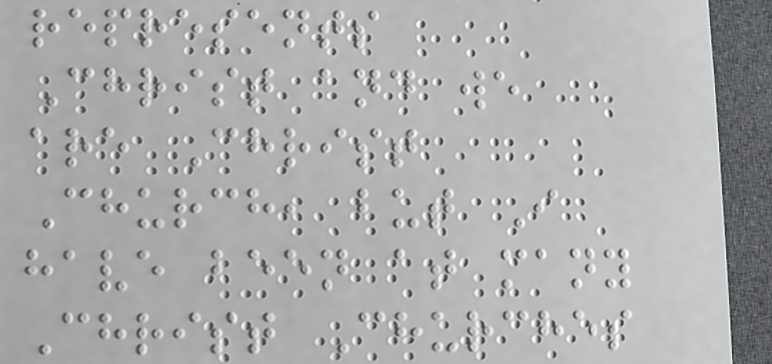represents
Christ and we
are Christ
Church, but I
have been at many
Christ Churches
